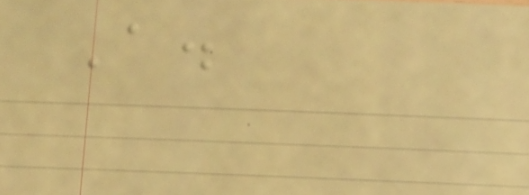A.
